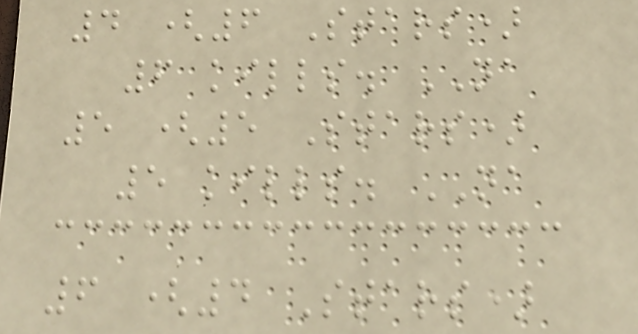4 (6 Stars)
6 kills. NA
5 (5 Stars)
5 kills. NA
6 (4 Stars)
